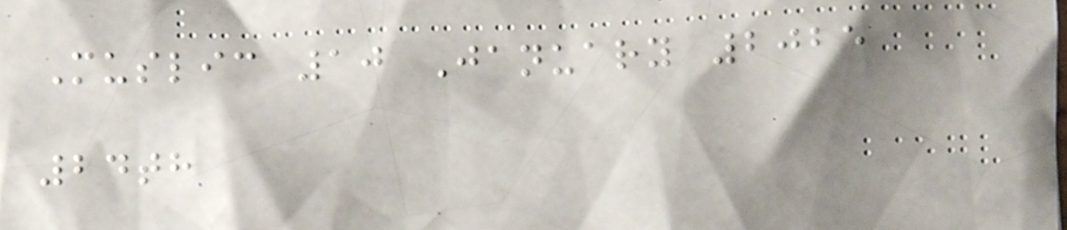Muslic 10 January 2025
24th
